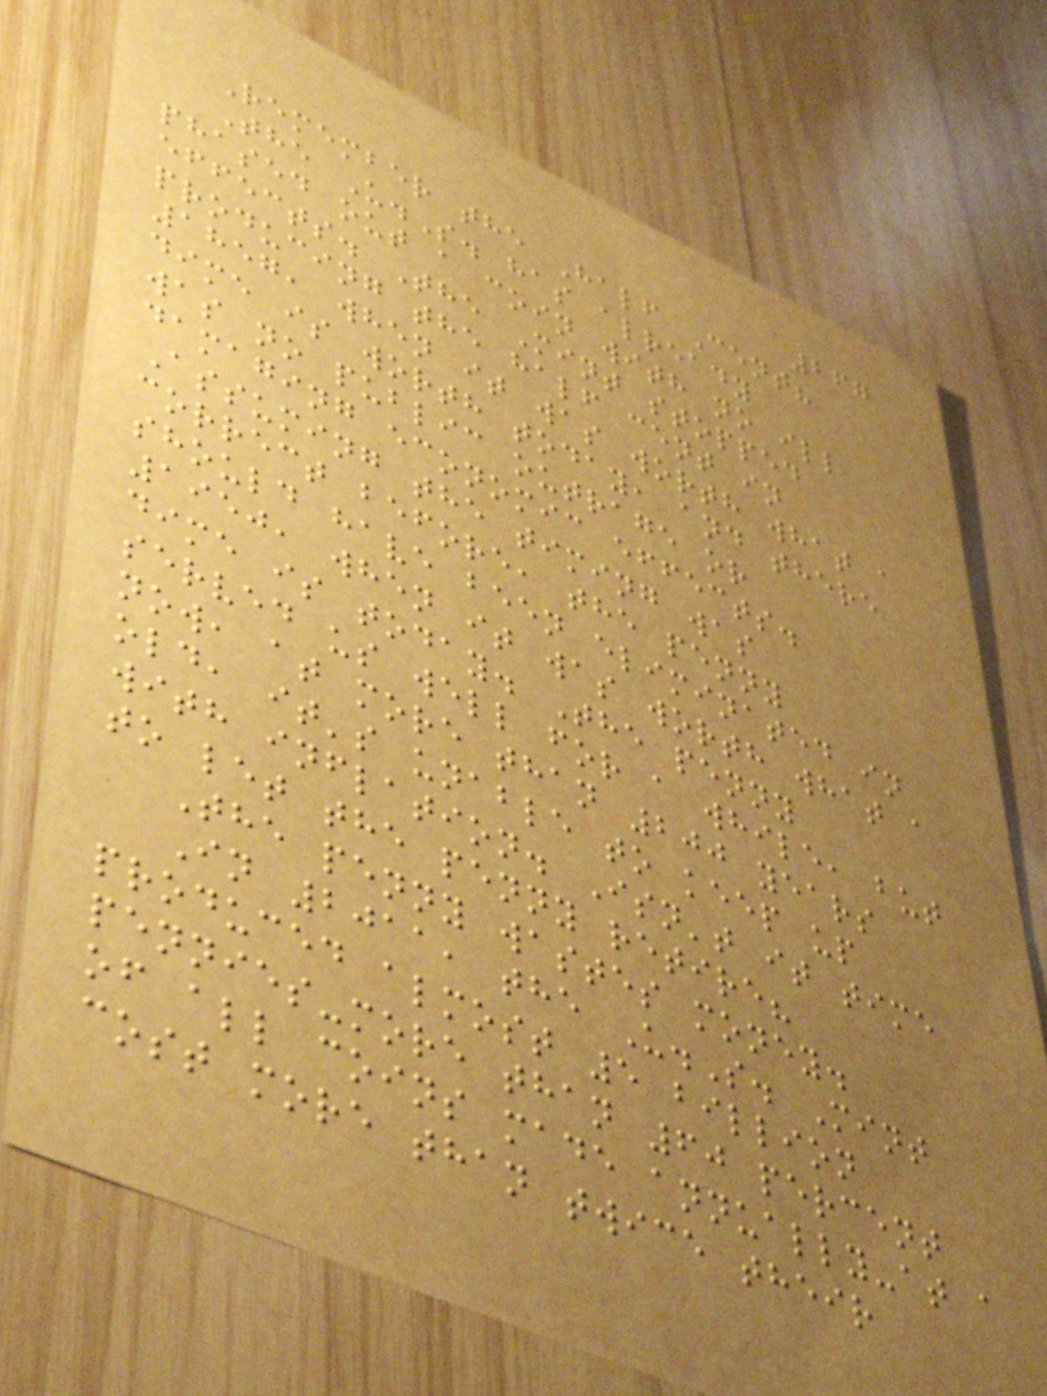267
Remember the Half Cent?
The U.S. has already
phased out a coin with no ill
effects. The Mint stopped
producing the half cent in
1857, when it was worth what a
dime is worth today, and there
was no public outrage or
damaging economic effects.
Assuming the timing was
correct before, the penny
should have been eliminated in
1950, when it was worth what a
dime is today. The penny
served us well for a while, but
now, at more than 200 years
old, it's unable to keep up
with inflation. Isn't it time
to let the penny retire?
The penny wastes money.
In 2011, the U.S. Mint
produced almost 5 billion
pennies-more than 60 percent
of all coins made annually-at a
cost more than twice their
